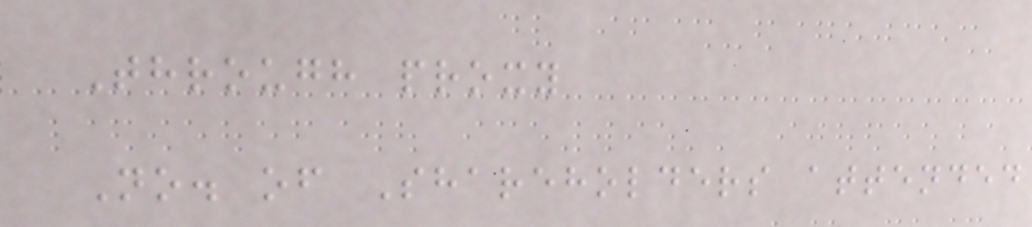Through proxy
No. of Shareholders attended
